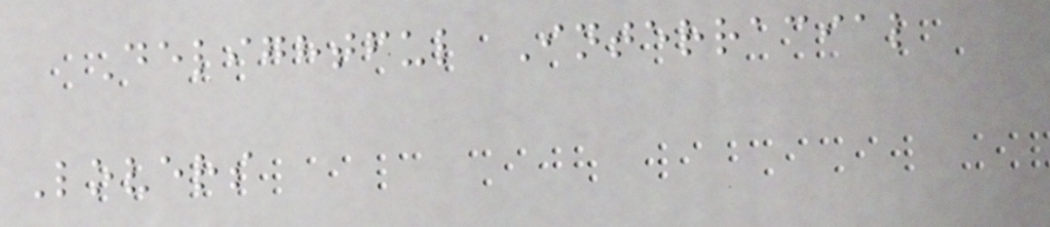Delightful Interracial
Lovers
